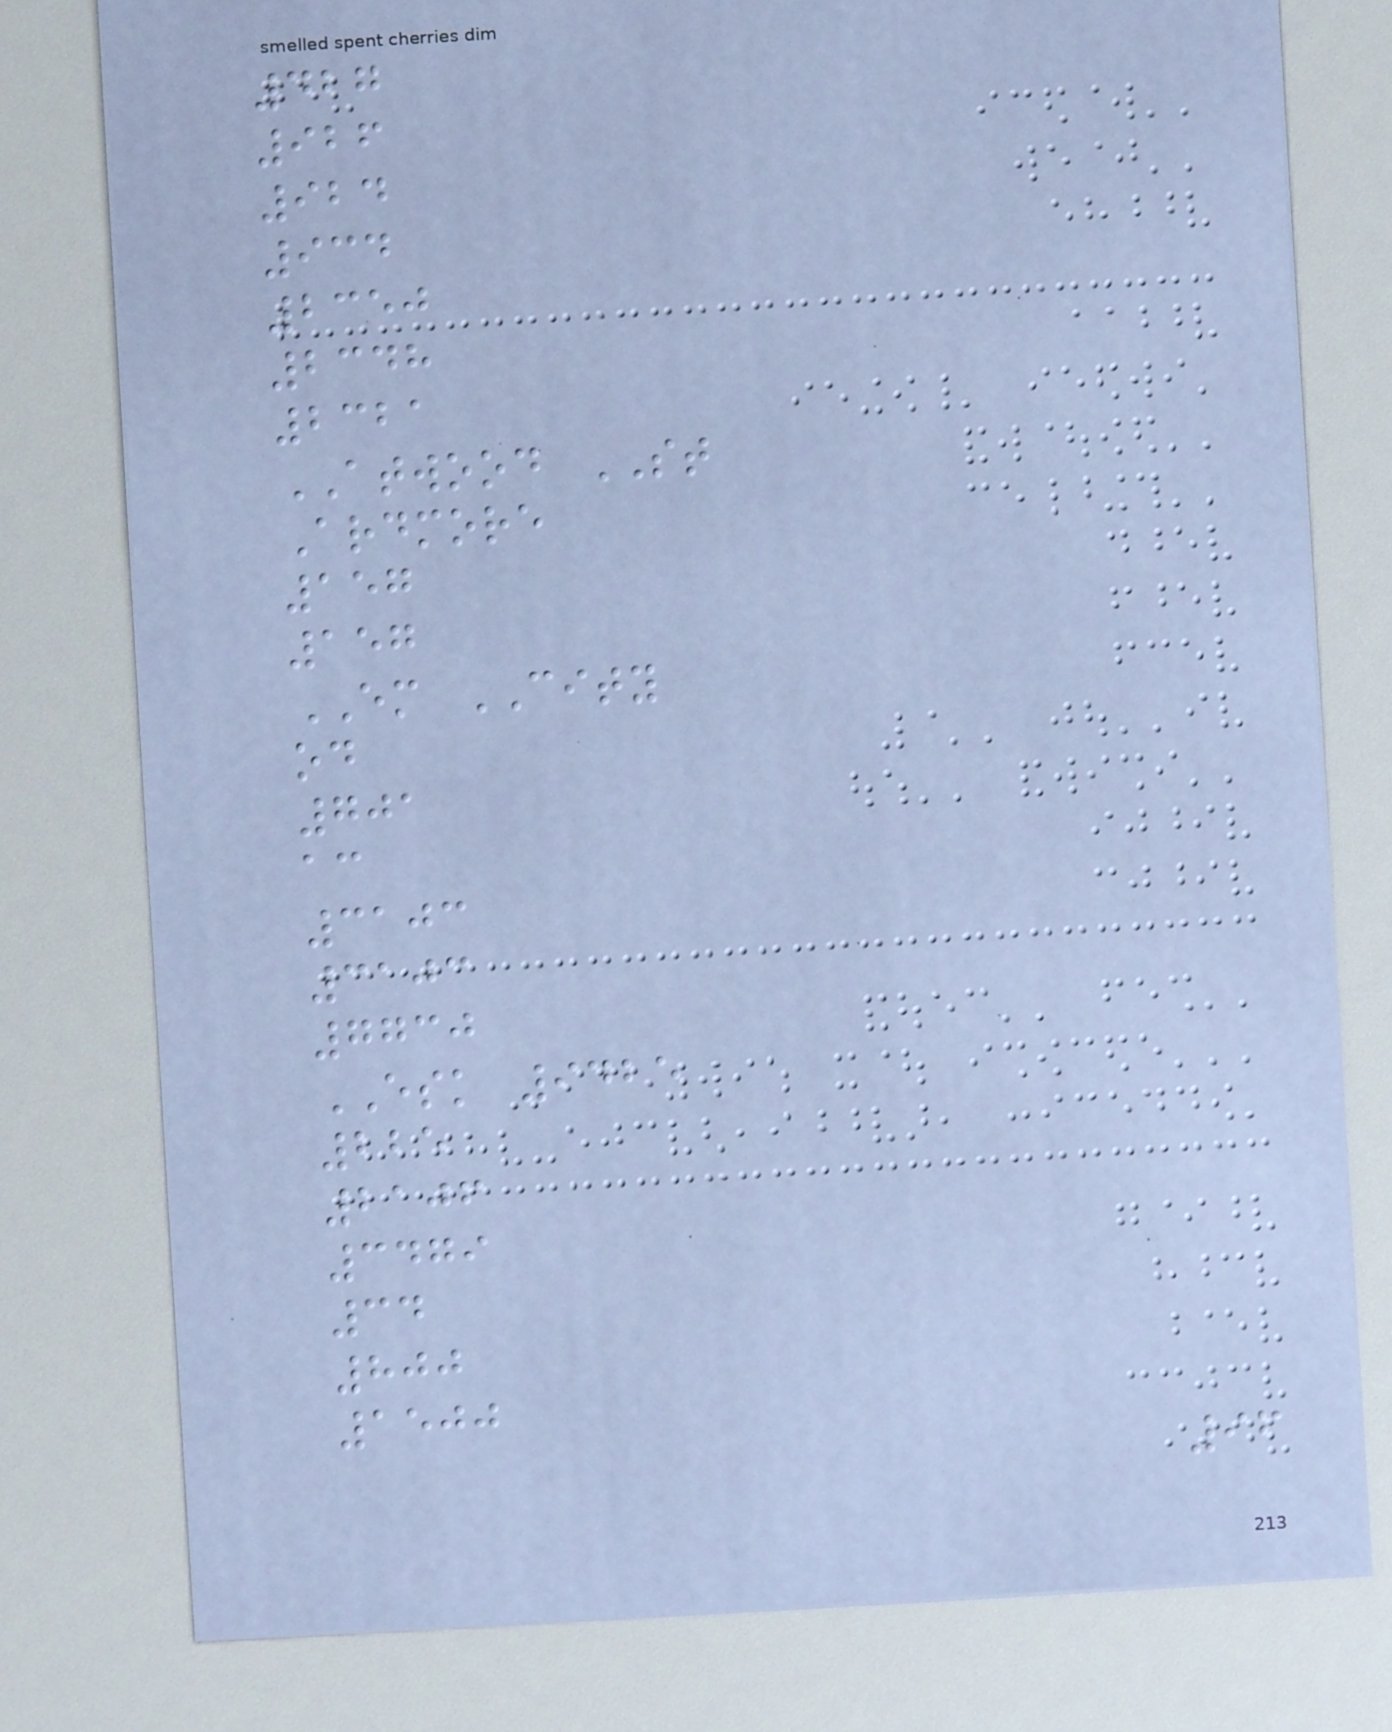427
926
924
934
2350
2348
2321
ATWOOD ST
Ardmore
157
157
EM CITY
od
701
ac
3103
3103
7730
ESK 9425
225
2106
3479
34
800
1500
96
